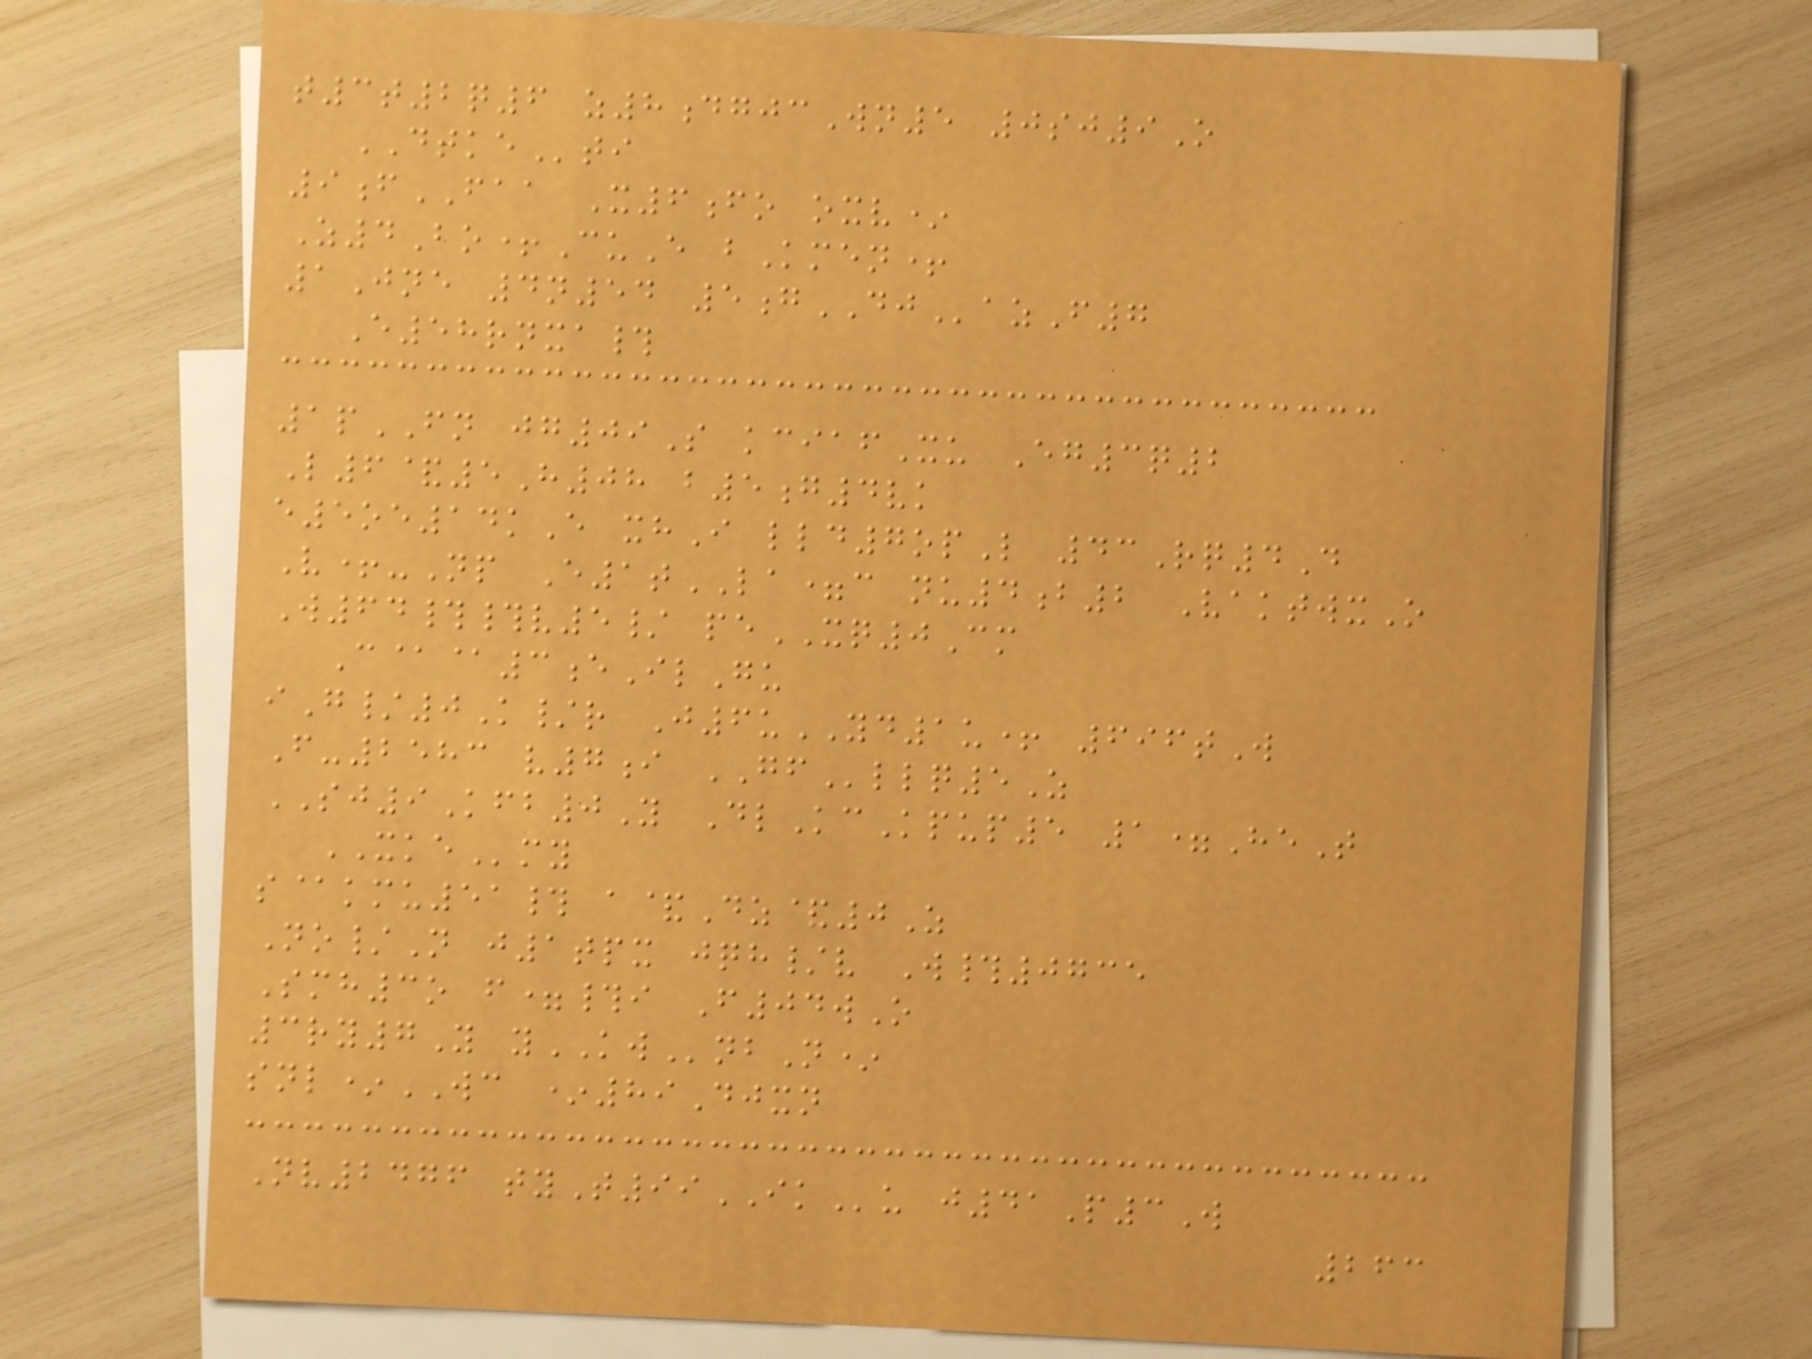t3t2q6 z8dgjcWn5 0sj9O
DTKEti
9fFAA X6fo oxv*
Z4Bo+CuE bKmen+
1Jne 4n54 5gDJazF7
E58rnxa#
1pFN jg09S kciafXu Eg3q2
L6&5H08 b5g4vk
e5oe14kE xhI lld7opL 43Rq4D
V+-Np E1tLA=c nu4b2 VaktwxO
W64##v5/ peXQ0Cm
C@@3eIlGu
iG/0K/r J6uYD1u+ 696tW
F-2583 v7i GFllq5Z
SJ9Kfb0Y DlKcKpup5 1=HeT
XKEmy
s@kmu51# a&Dz&0Z
No/N j1tpx jqh/v W#0735
Smh3o f=#i F04wO
3ry7Y yKWnbN*
snl*WC *89Djxn
Nv2476 tyT99IKu j41P3W
263
